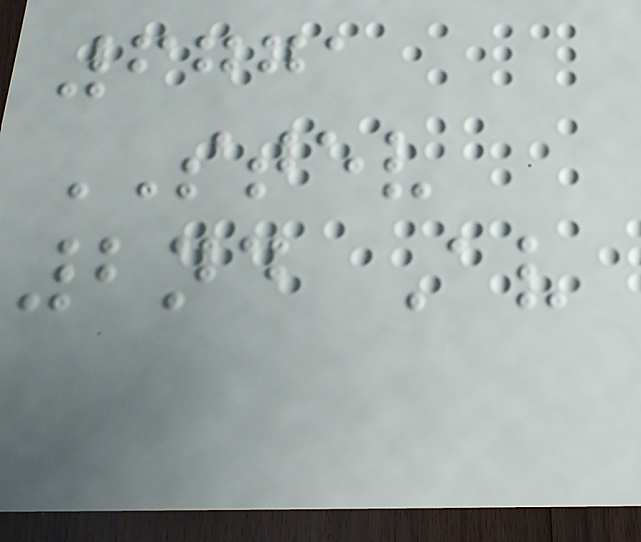6771
STEV
2nd Av
